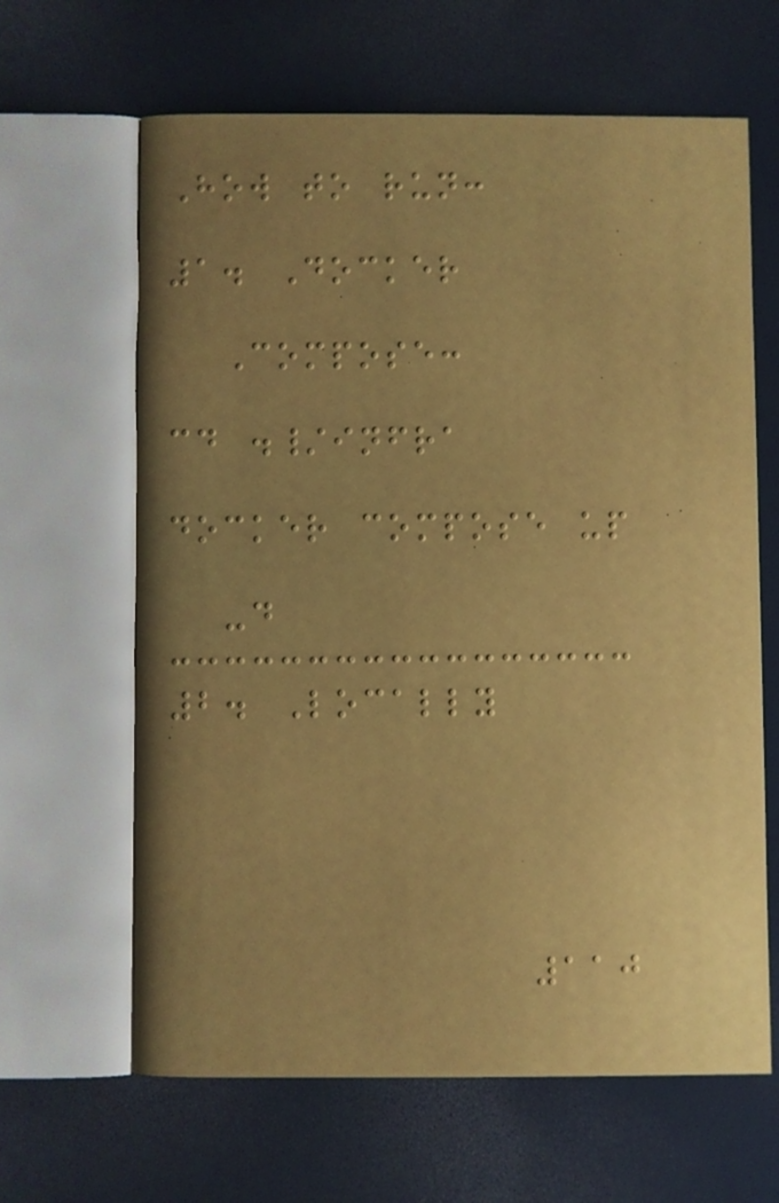How to run:
1. Docker
Compose:
cd ./infra
docker compose up
-d
2. Locally
110
